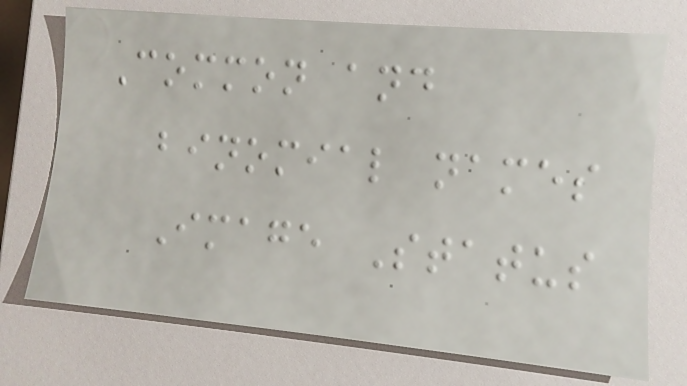Common and
binomial names
Image Status
